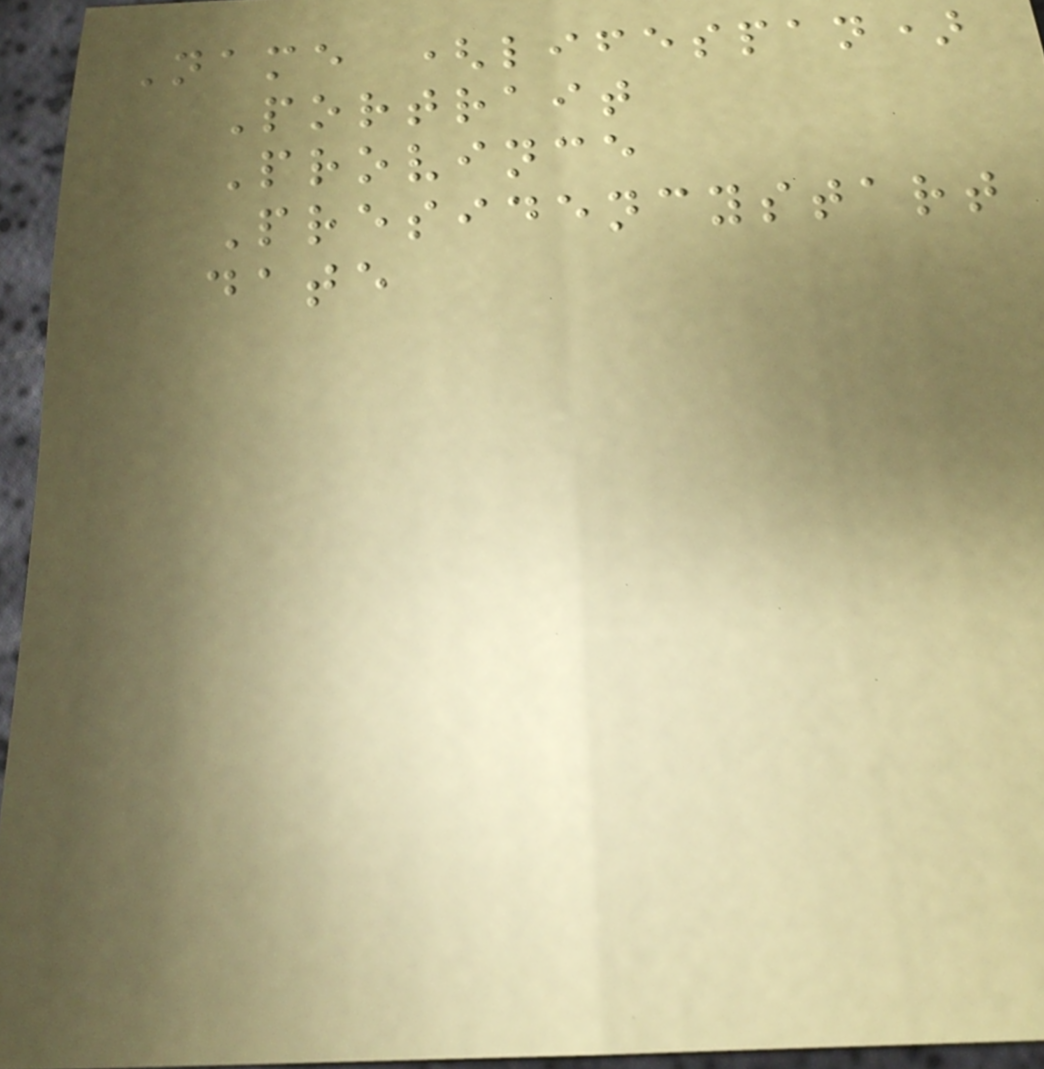Name (lifespan)
Portrait
Province
Presidencystart
date
